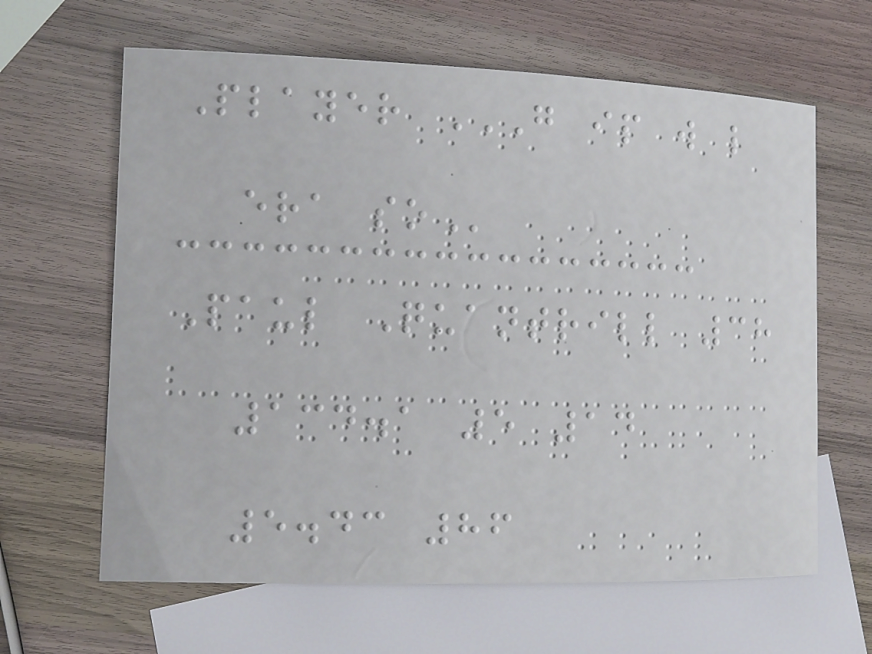Player G IP W L
ERA SO
Paul Quantrill 38
134.1 5 14
5.43 86
